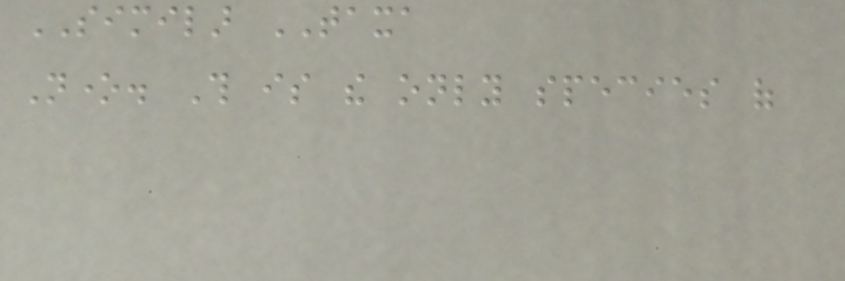SIMILAR TAXA
None. This is the only species of
